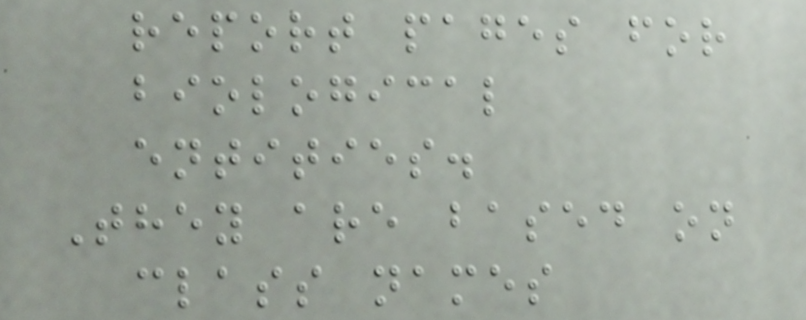report pages for
biological
entities.
They are based on
class names
